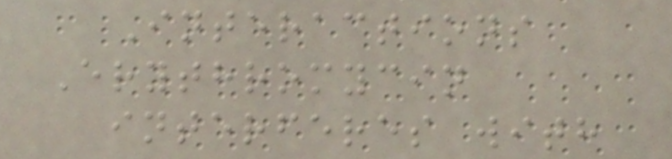Interactions
Erythromycin
interferes with
